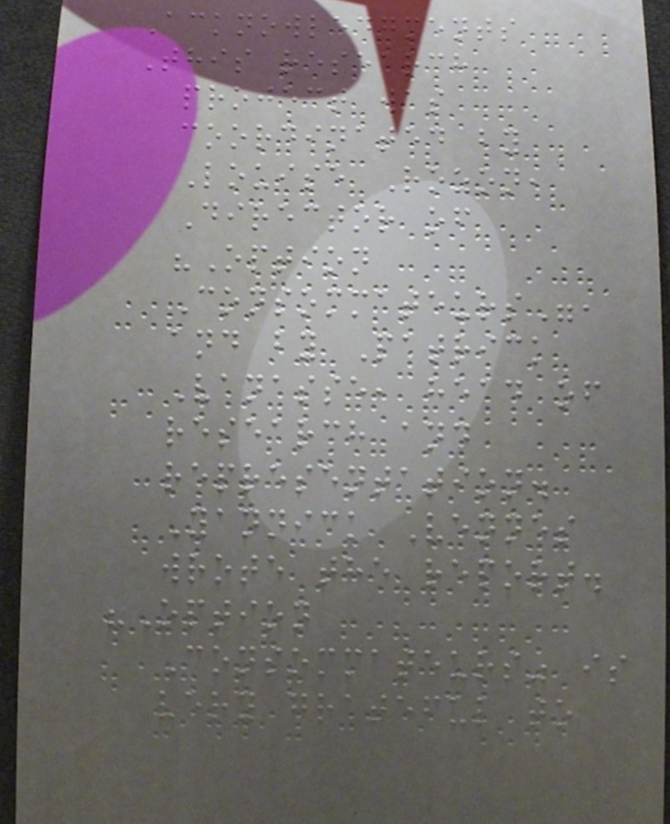Acknowledgments
This research
project was
coordinated by
Louise Rozon,
Director of
"Option
Consommateurs",
and by Patrick
Vanasse, head of
research and
representation.
Yannick Vennes
wrote the report.
"Option
Consommateurs" is
very grateful to
